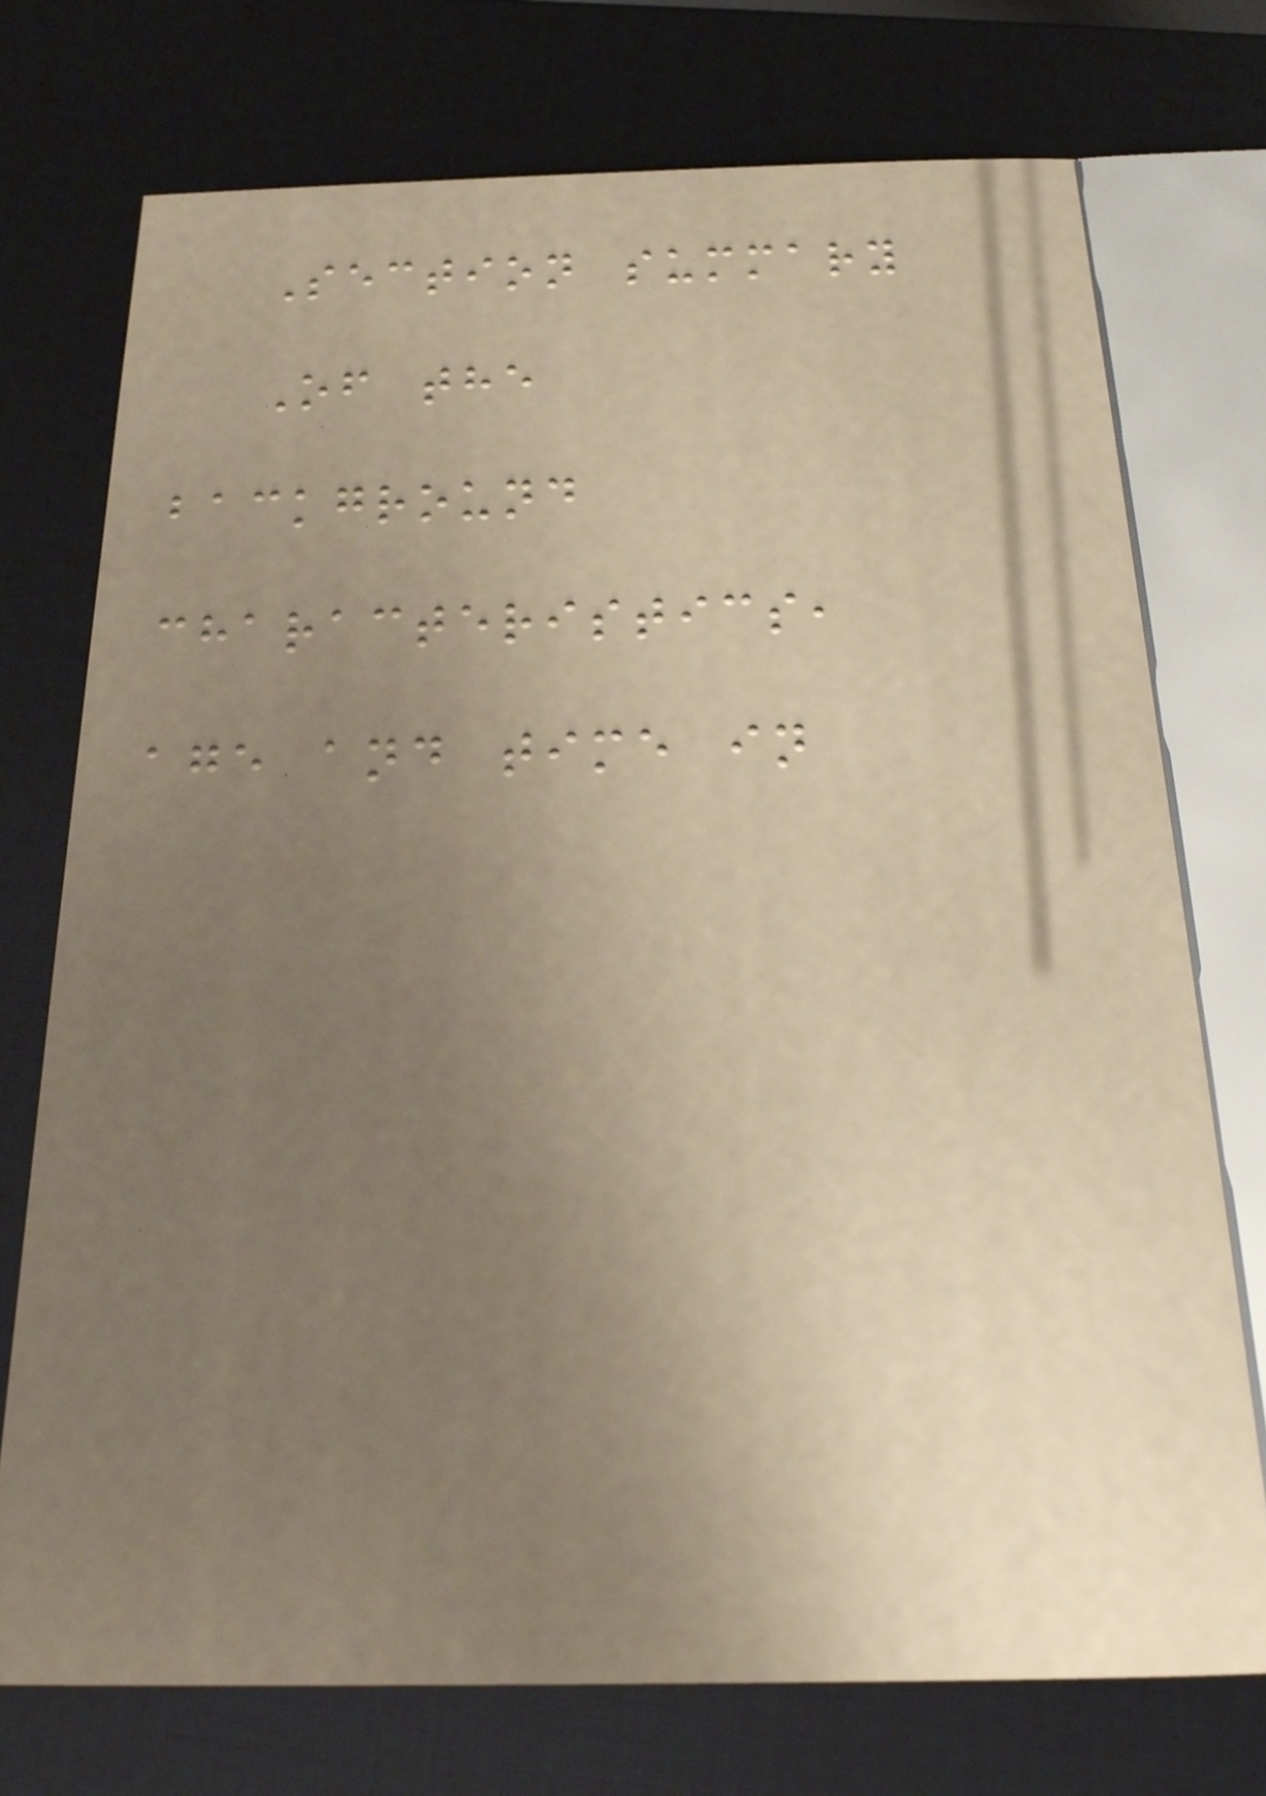Section summary
Of the
background
characteristics,
age and time in
